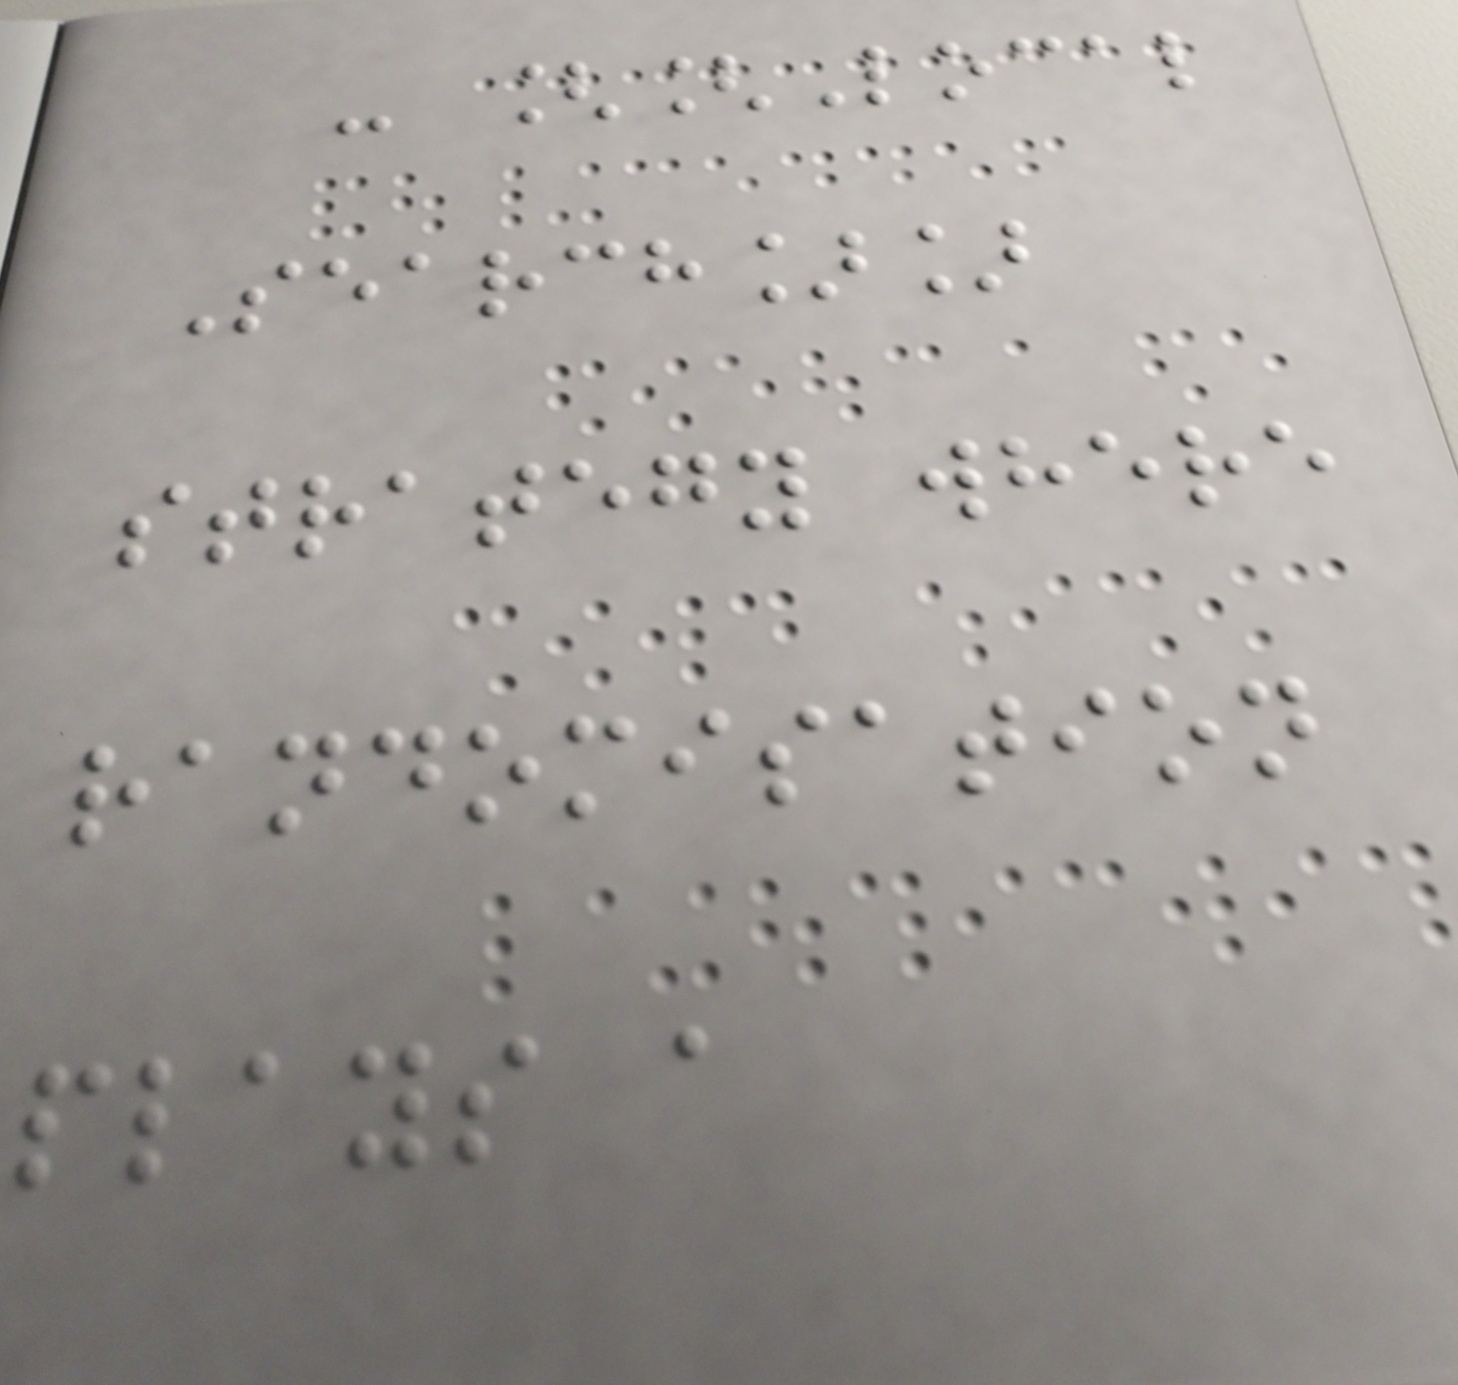- [[Local
Search]]
strategy where
randomisation
plays a
